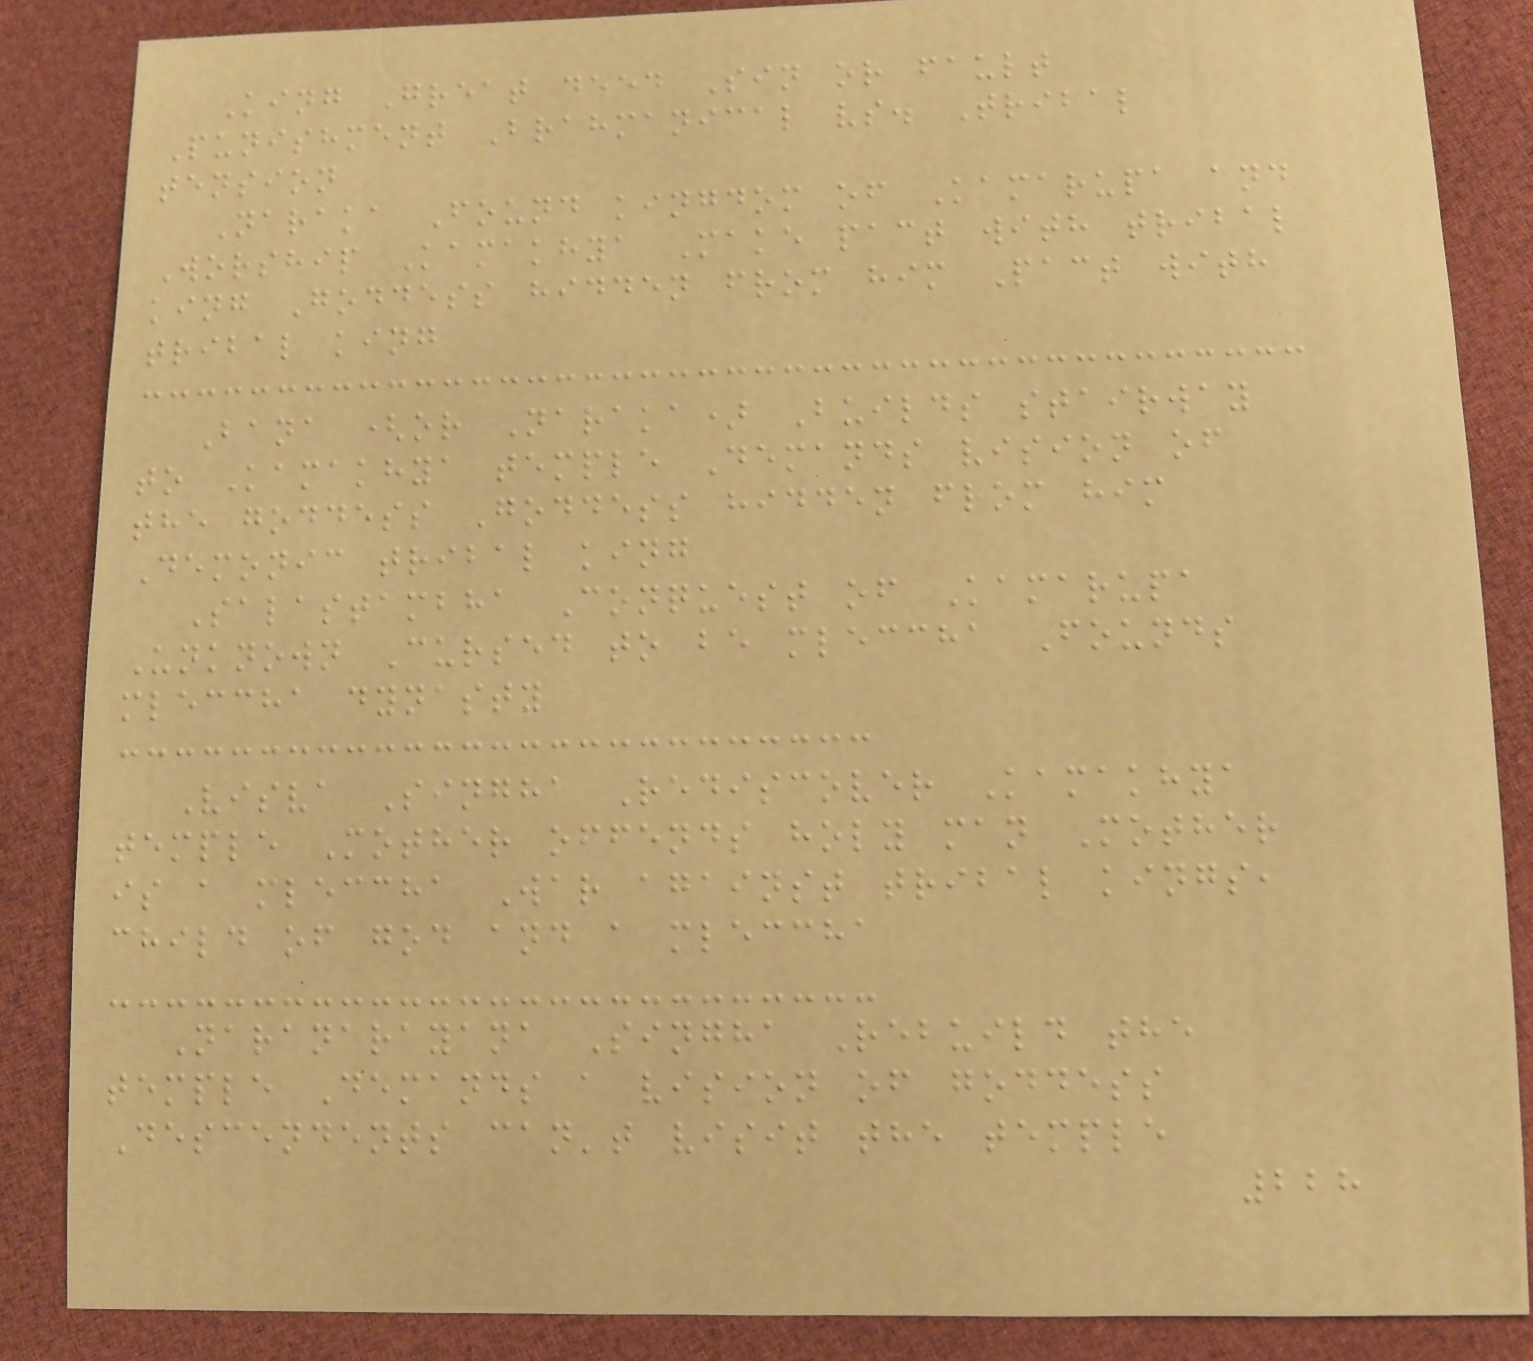King Great deed Sin or fault
Punishment Brahmanical vs. Tribal
tension
Naraka Found kingdom of Kamarupa and
Worship Kamakhya Make pact with tribal
king Goddess hidden from him Pact with
tribal king
Bana (or Naraka) Builds stairway
to Kamakhya temple Demands vision of
the goddess Goddess hidden from him
Demonic tribal king
Salastambha Conquest of Kamarupa
Unknown Cursed to be mleccha Founds
mleccha dynasty
Visva Singha Rediscover Kamakhya
temple Mother offends holy man Mother
is a mleccha War against tribal kings,
child of god and a mleccha
Naranarayana Singha Rebuild the
temple Demands a vision of goddess
Descendents can't visit the temple
228
